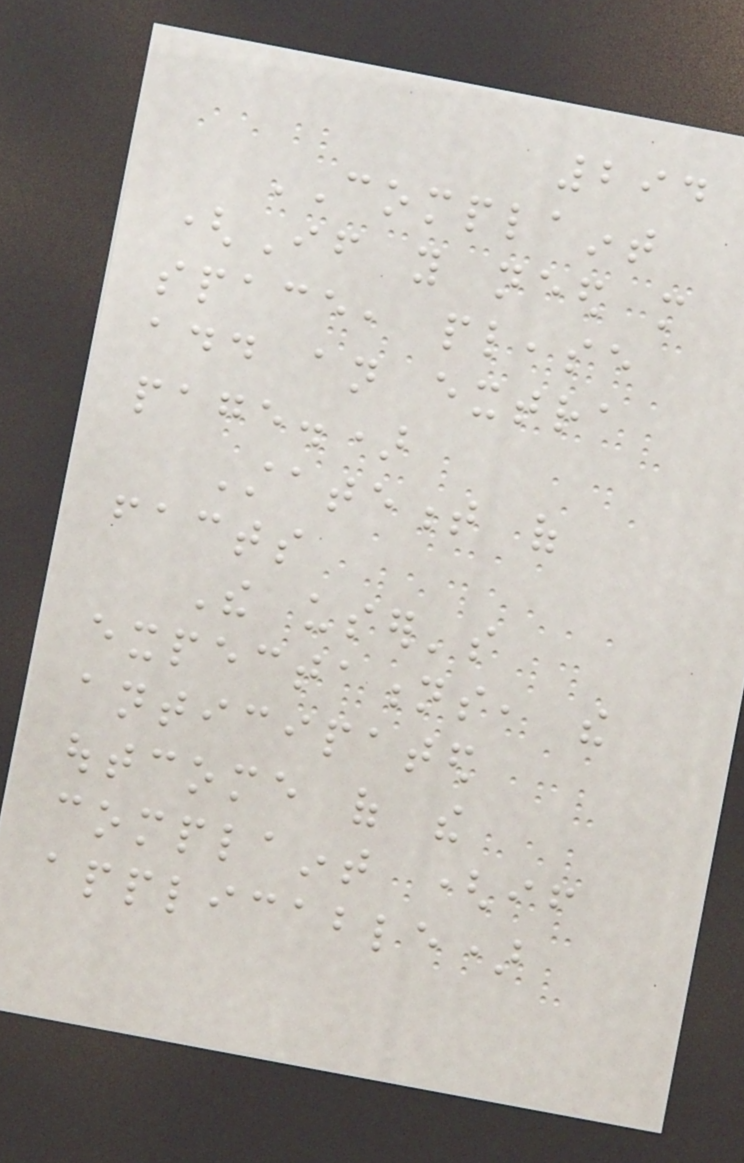294
COMPLAINT
(If you need more
space, please
add an extra
page.)
Statement of
facts
The user's
expectations, the
anticipated
outcome of the
complaint (if
applicable)
